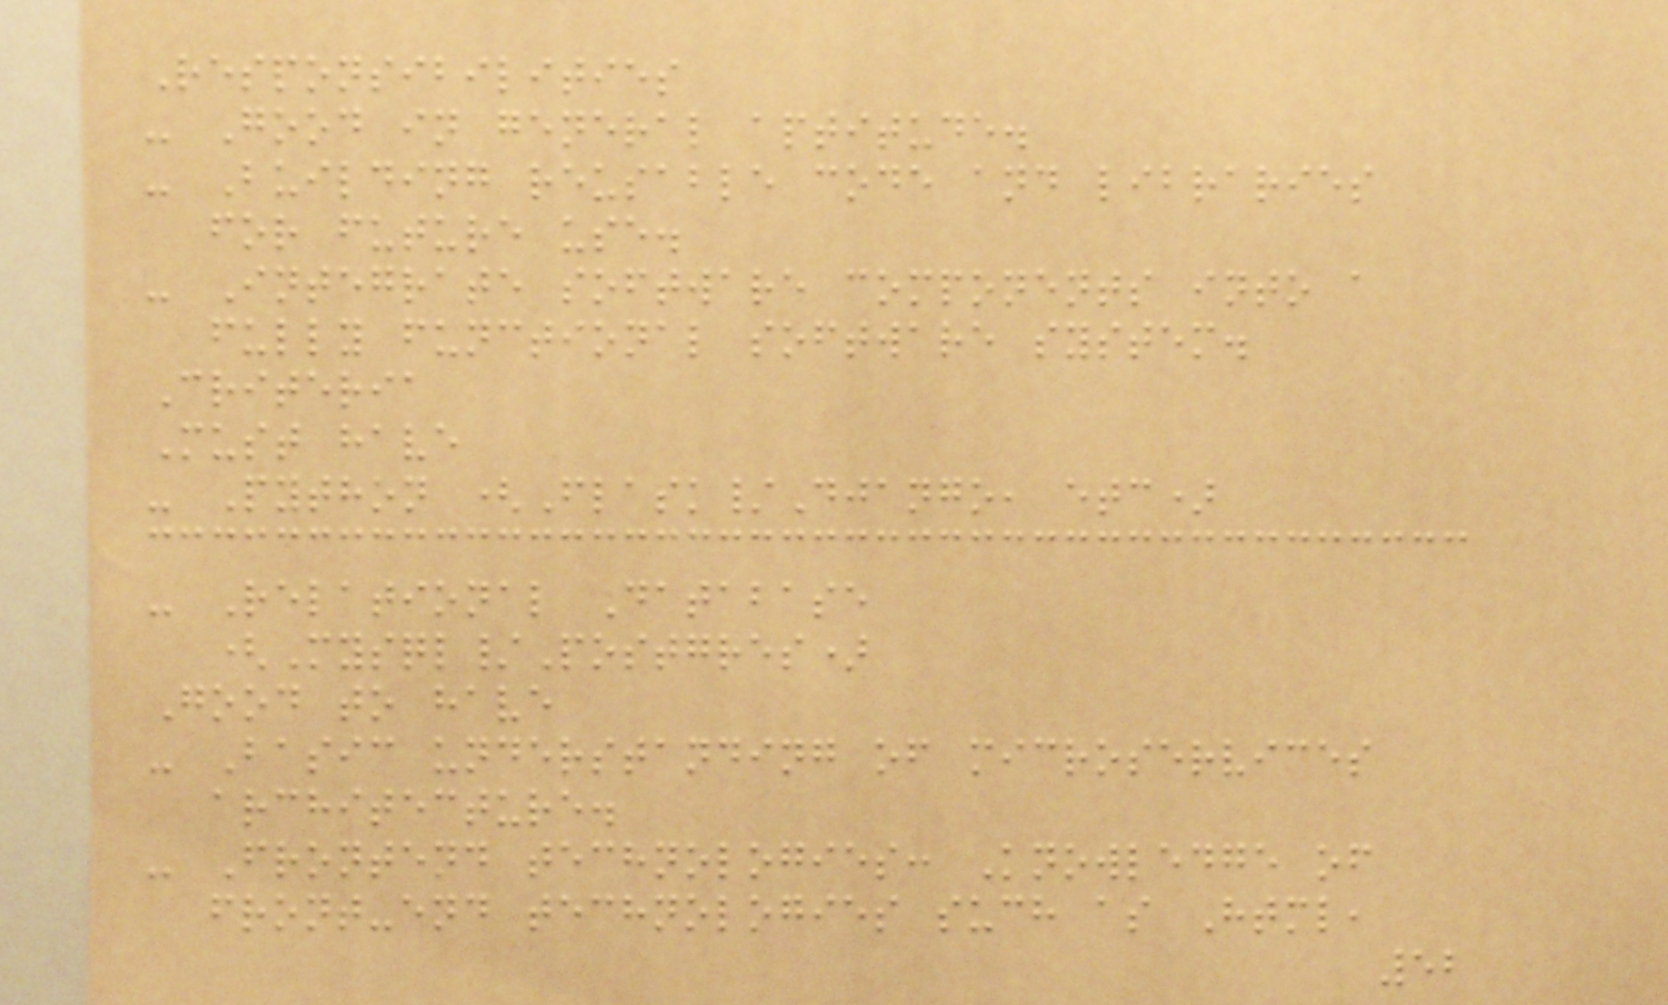Responsibilities
- Good in general aptitude.
- Building reusable code and libraries
for future use.
- Integrate software components into a
fully functional software system.
Criteria
Must have
- Python (Flask/Django, etc)
- Relational Database
(Mysql/Postgres)
Good to have
- Basic understanding of microservices
architecture.
- Frontend technologies: Knowledge of
front-end technologies such as Html,
52
